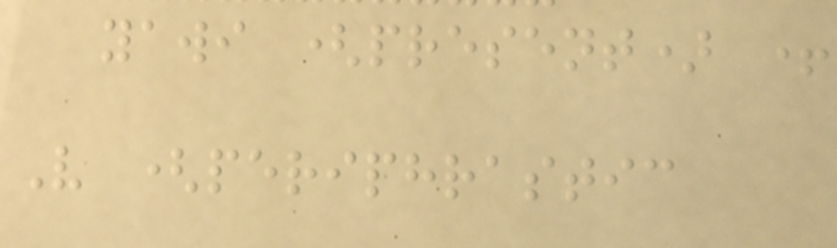yawi (present) +
V (periphrastic
